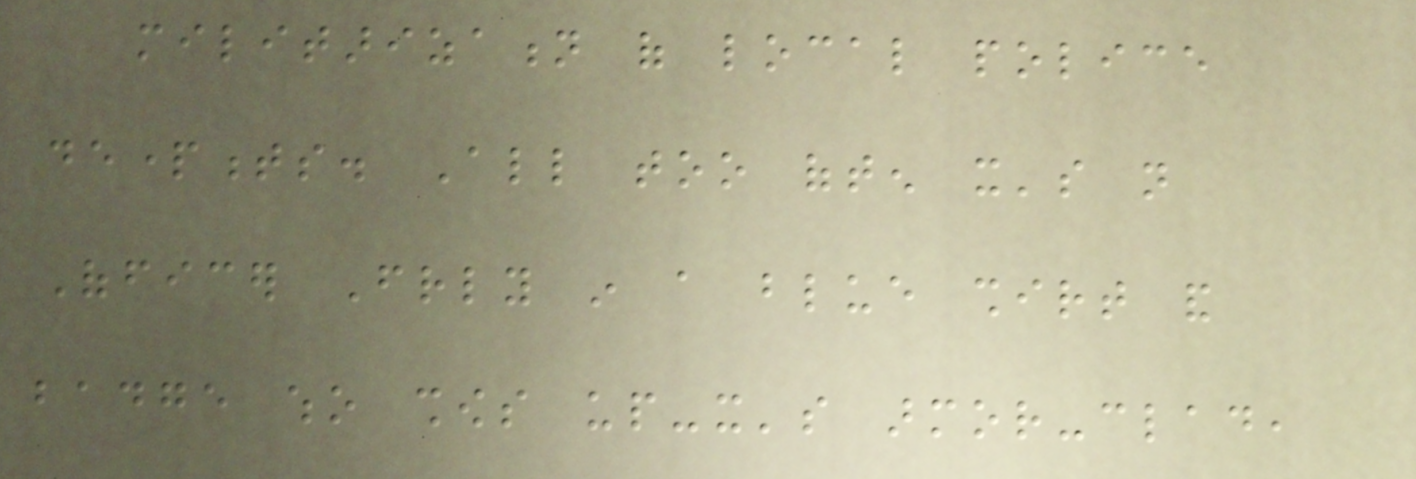militarization of local police
departments. All too often it's not
Officer Friendly in a blue shirt and
badge who shows up-it's armor-clad,
